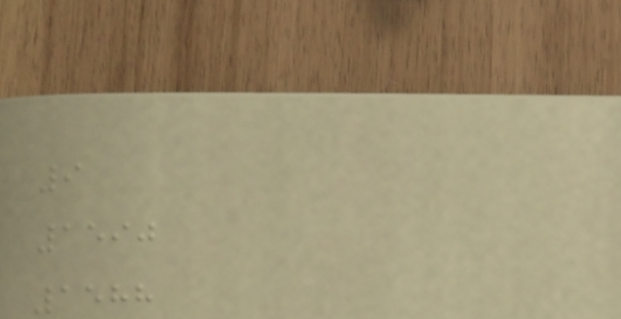9
1590
1588
